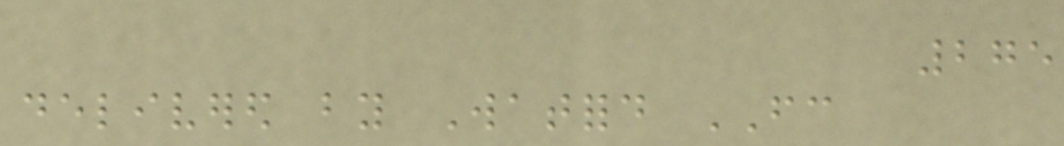275
delivered by Watford FC
